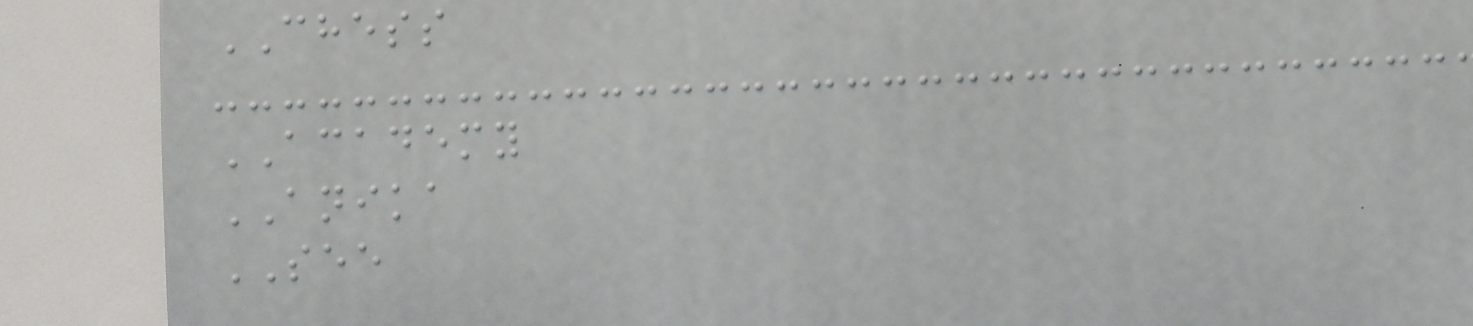CHESS
ACADEMY
ANIKA
SEE
